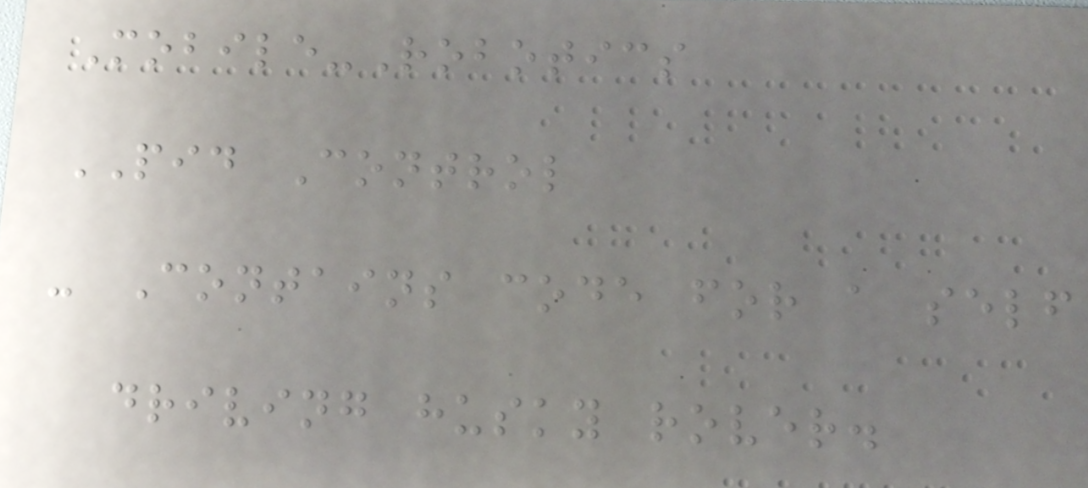Mobile-Robotics
PID Control
- Contains code for a self
driving husky rover.
